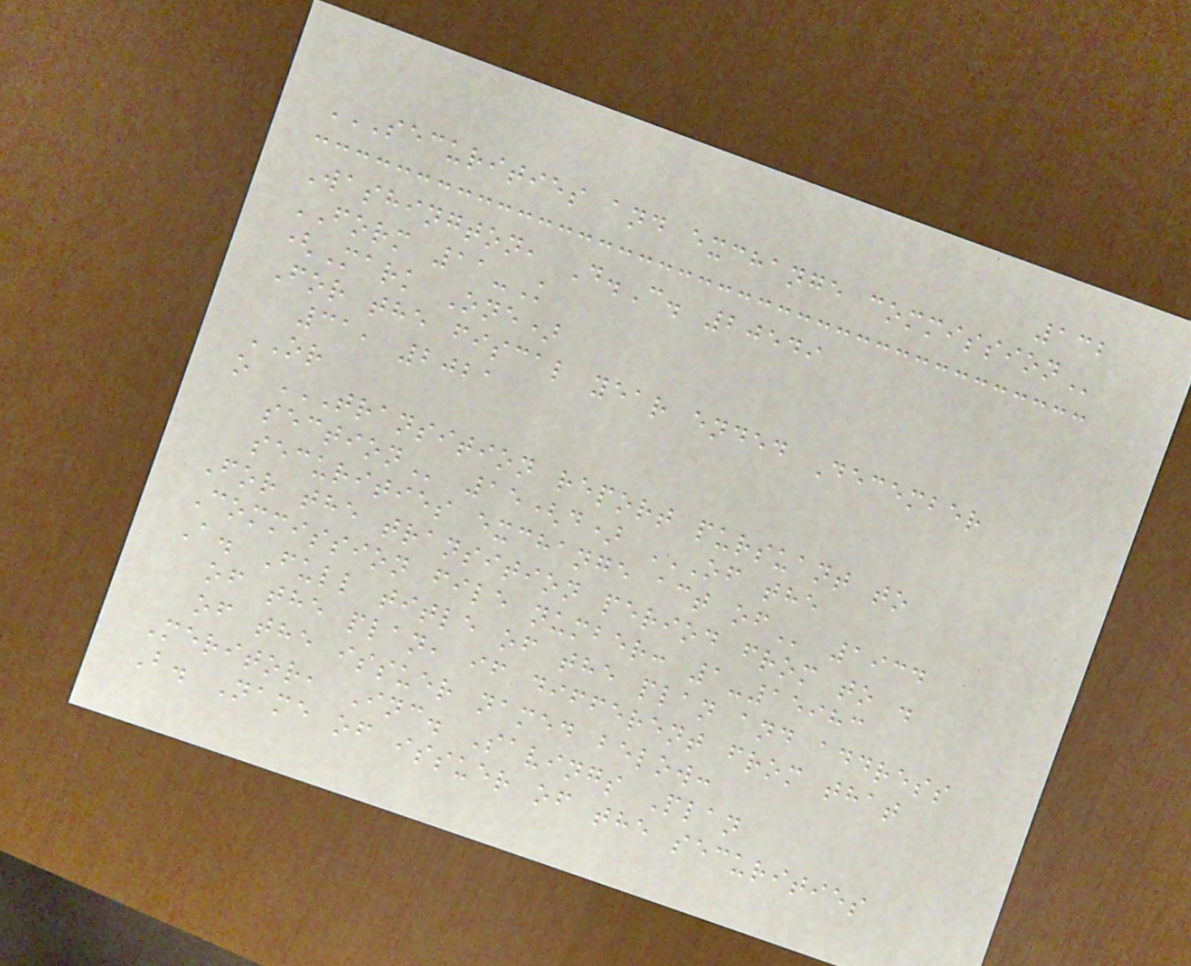132
SECURITIES AND EXCHANGE COMMISSION
Washington, D.C. 20549
FORM 11-K
(Mark One)
For the fiscal year ended December
31, 2021
OR
o TRANSITION REPORT PURSUANT TO
SECTION 15(d) OF THE
SECURITIES EXCHANGE ACT OF 1934
For the transition period from to .
Commission file number: 1-15983
A. Full title of the plan and address
of the plan, if different from that
of the issuer named below:
Meritor, Inc. Savings Plan
B. Name of issuer of the securities
